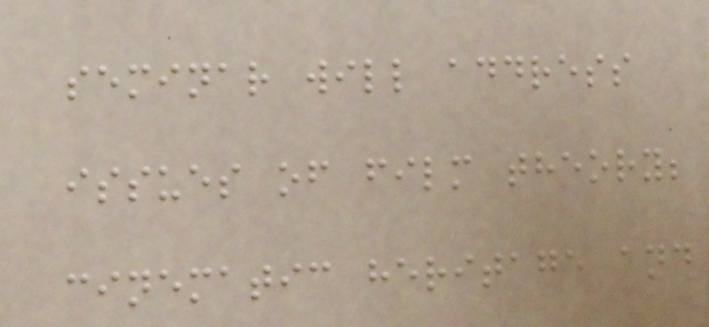seminar will address
issues of film theory;
cinematic heritage and
